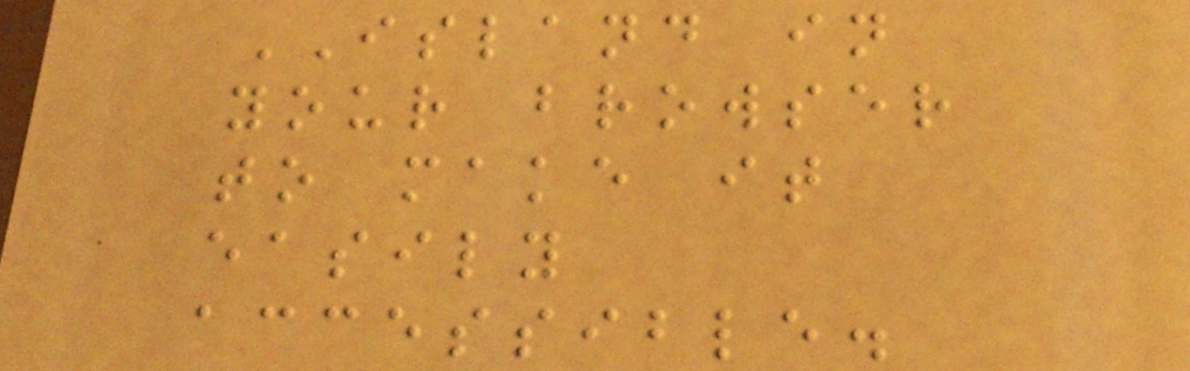ISLAND in
your browser
to make it
easily
accessible.
